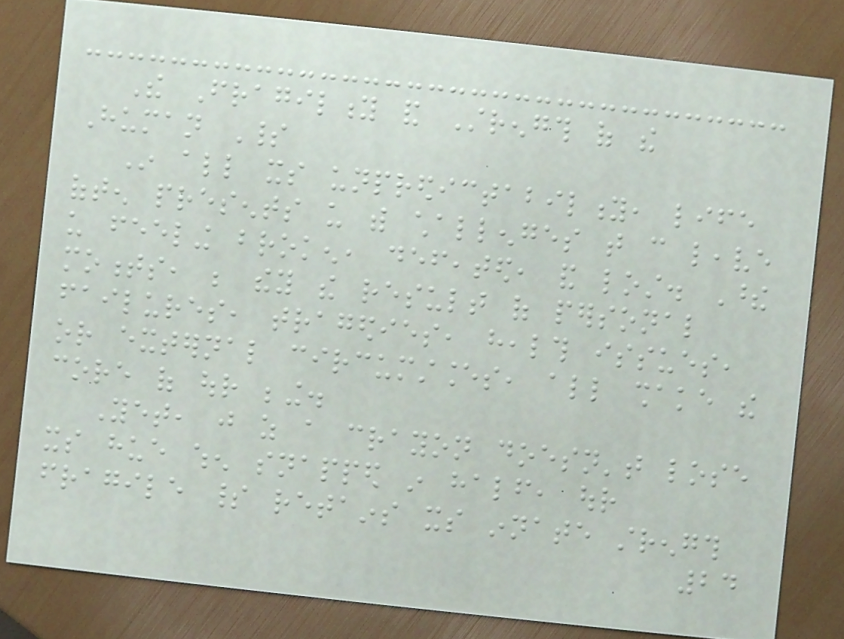The Fragility and Strength of the
Human Spirit
In all its unpredictability, life
often presents us with challenges that can leave
us feeling broken, defeated, and lost. These
moments, be they the result of personal
failures, tragedies, health issues,
or external circumstances, all shake the
core of our being.
Yet, just as a crayon doesn't lose
its hue when snapped in half, our
fragile spirit retains its innate strength
24
